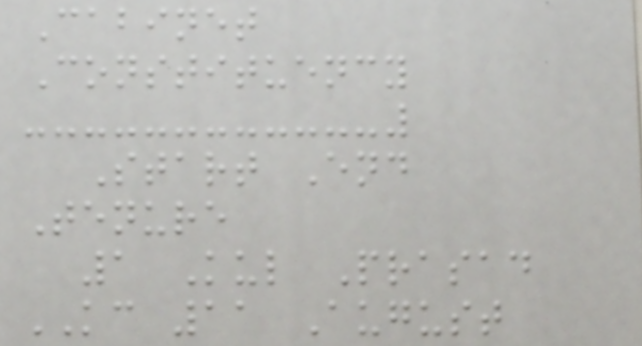Cabinet
Constituency
Start End
Tenure
1 Kul Prasad
KC 11 August
